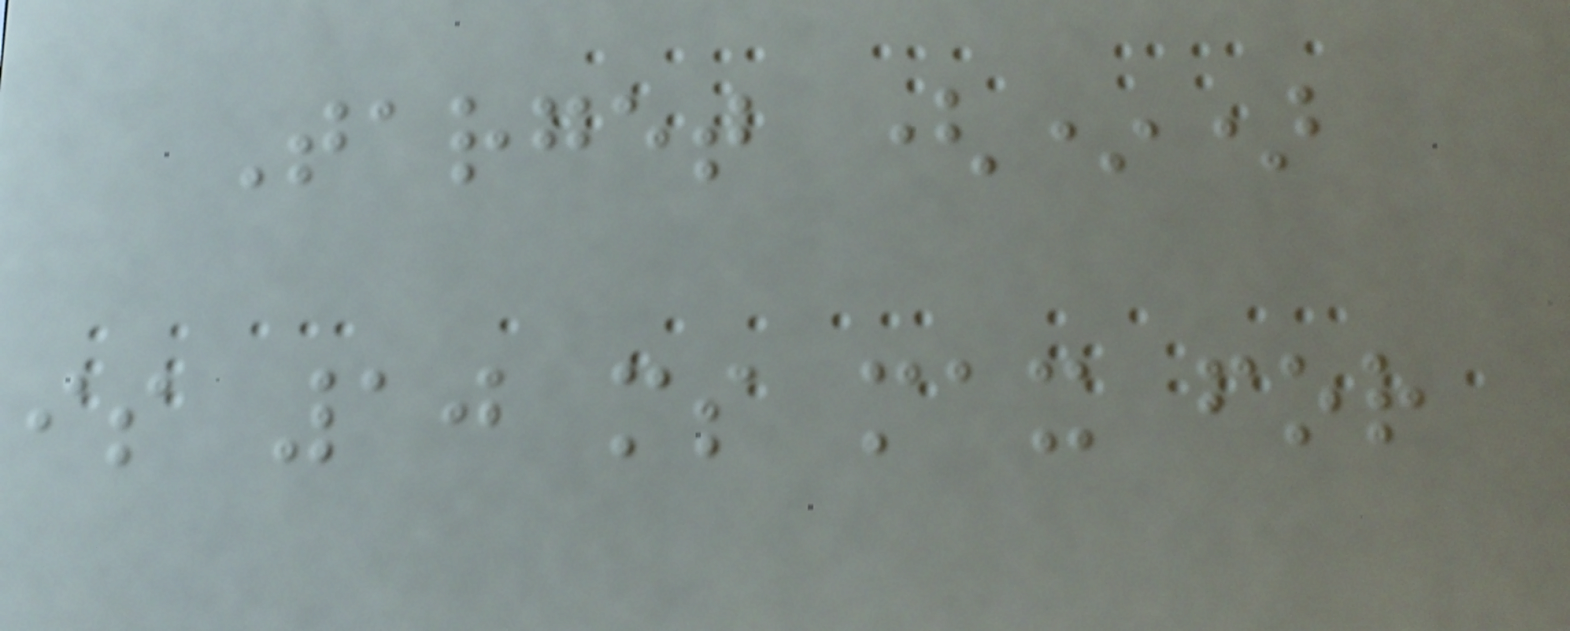Target (*)
is 10 ms max for
